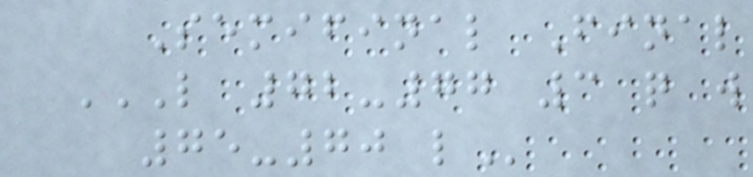Semifinal Final
L 72-77 3 Q W
75-70 L
